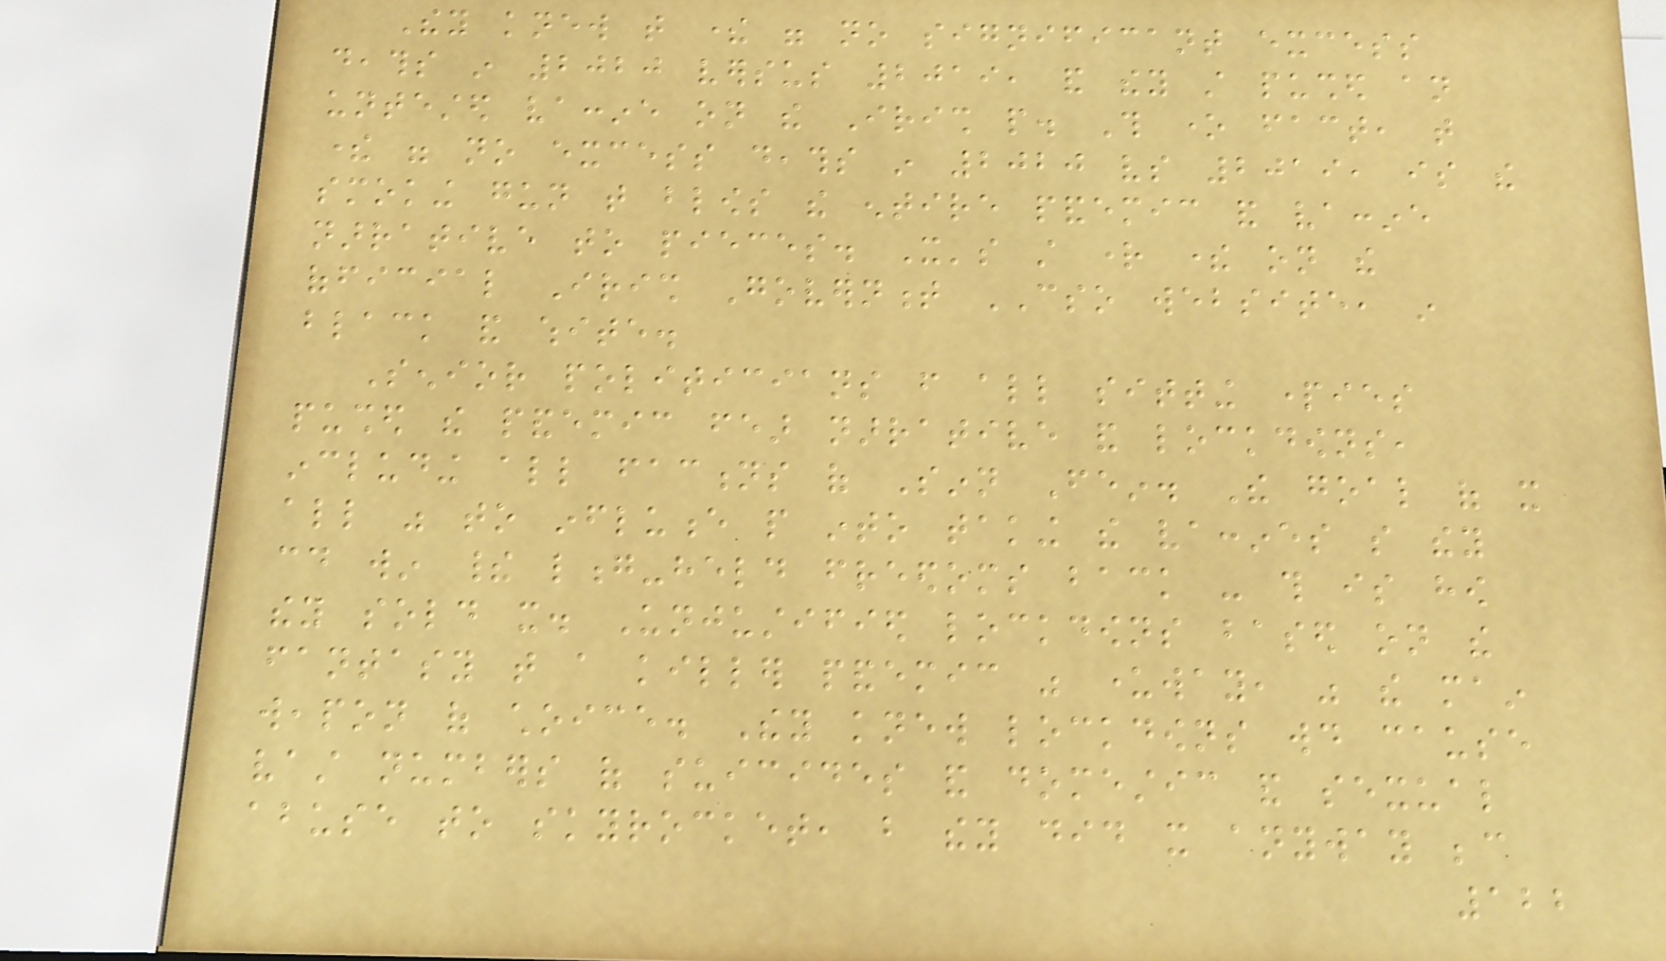They knew that there were no significant excess
deaths in 2020 versus 2019, and they still pushed an
untested vaccine on the Irish people. This one fact, that
there were no excess deaths in 2020 vs 2019, is the
smoking gun that blows the entire pandemic and vaccine
narrative to pieces. It's still right there on the
official Irish Government CSO website, in
black and white.
Senior politicians from all sitting parties
pushed the pandemic fear narrative and lockdowns,
including all factions of Sinn Fein. The goal of it
all was to influence people into taking the vaccines so they
could win their long-held freedoms back - this is how
they sold it. Unjustified lockdowns based on the
fantasy that a killer pandemic was underway, was the main
weapon of choice. They knew lockdowns would cause
vast numbers of suicides and domestic and sexual
abuse to skyrocket, but they did it anyway because
122
